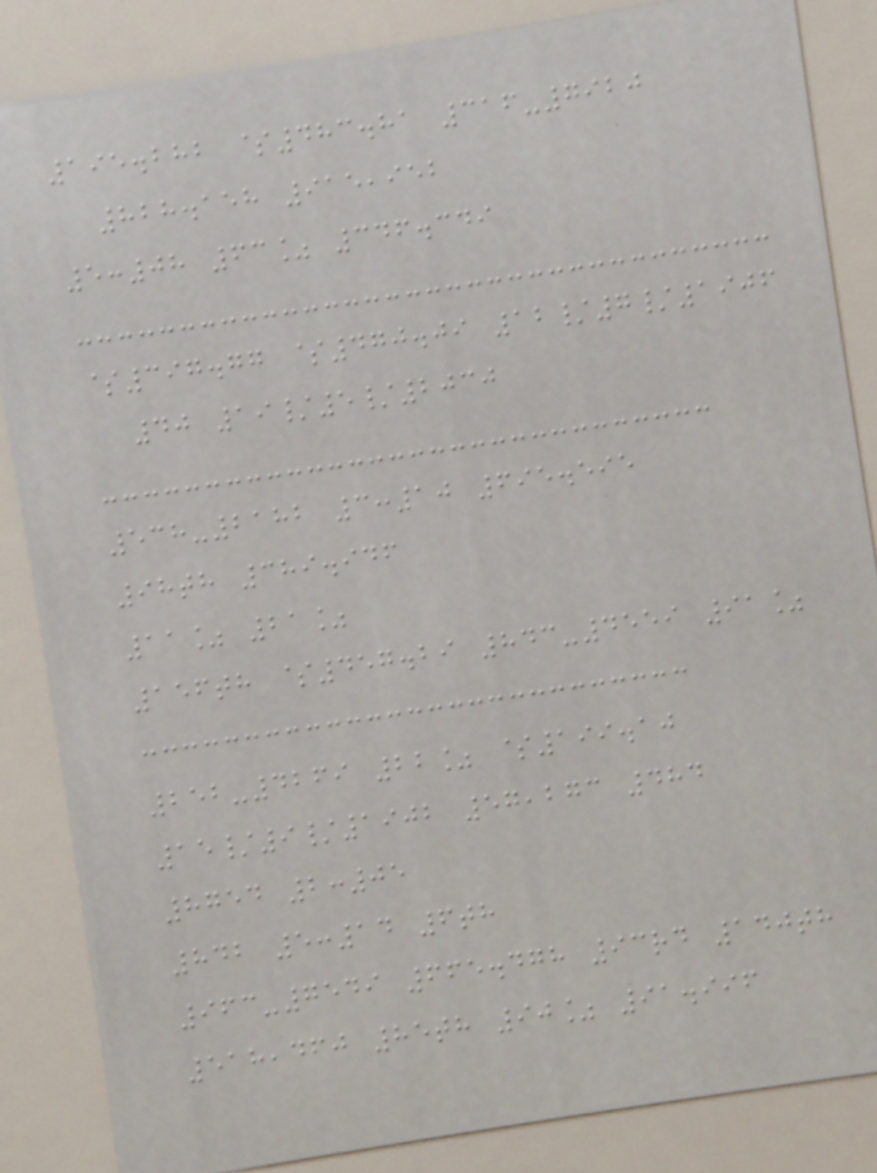195.282 $483.81 316-7920
828.158 915,952
5:08 63% 346.349
$397.77 $470.09 12/7/1906
40 19/5/2030
538-2182 3:10 695.595
98th 389.946
11% 21%
156th $457.29 843-4559 91%
252-4269 22% $199.10
15/9/1902 57,273 484
8754 2:05
842 5:14 6th
963-7549 665.478 93rd 140th
518,460 85th 90% 91.996
